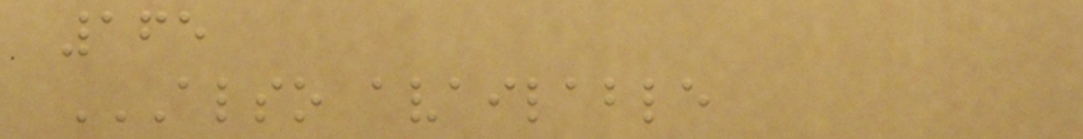165
ALSO AVAILABLE
